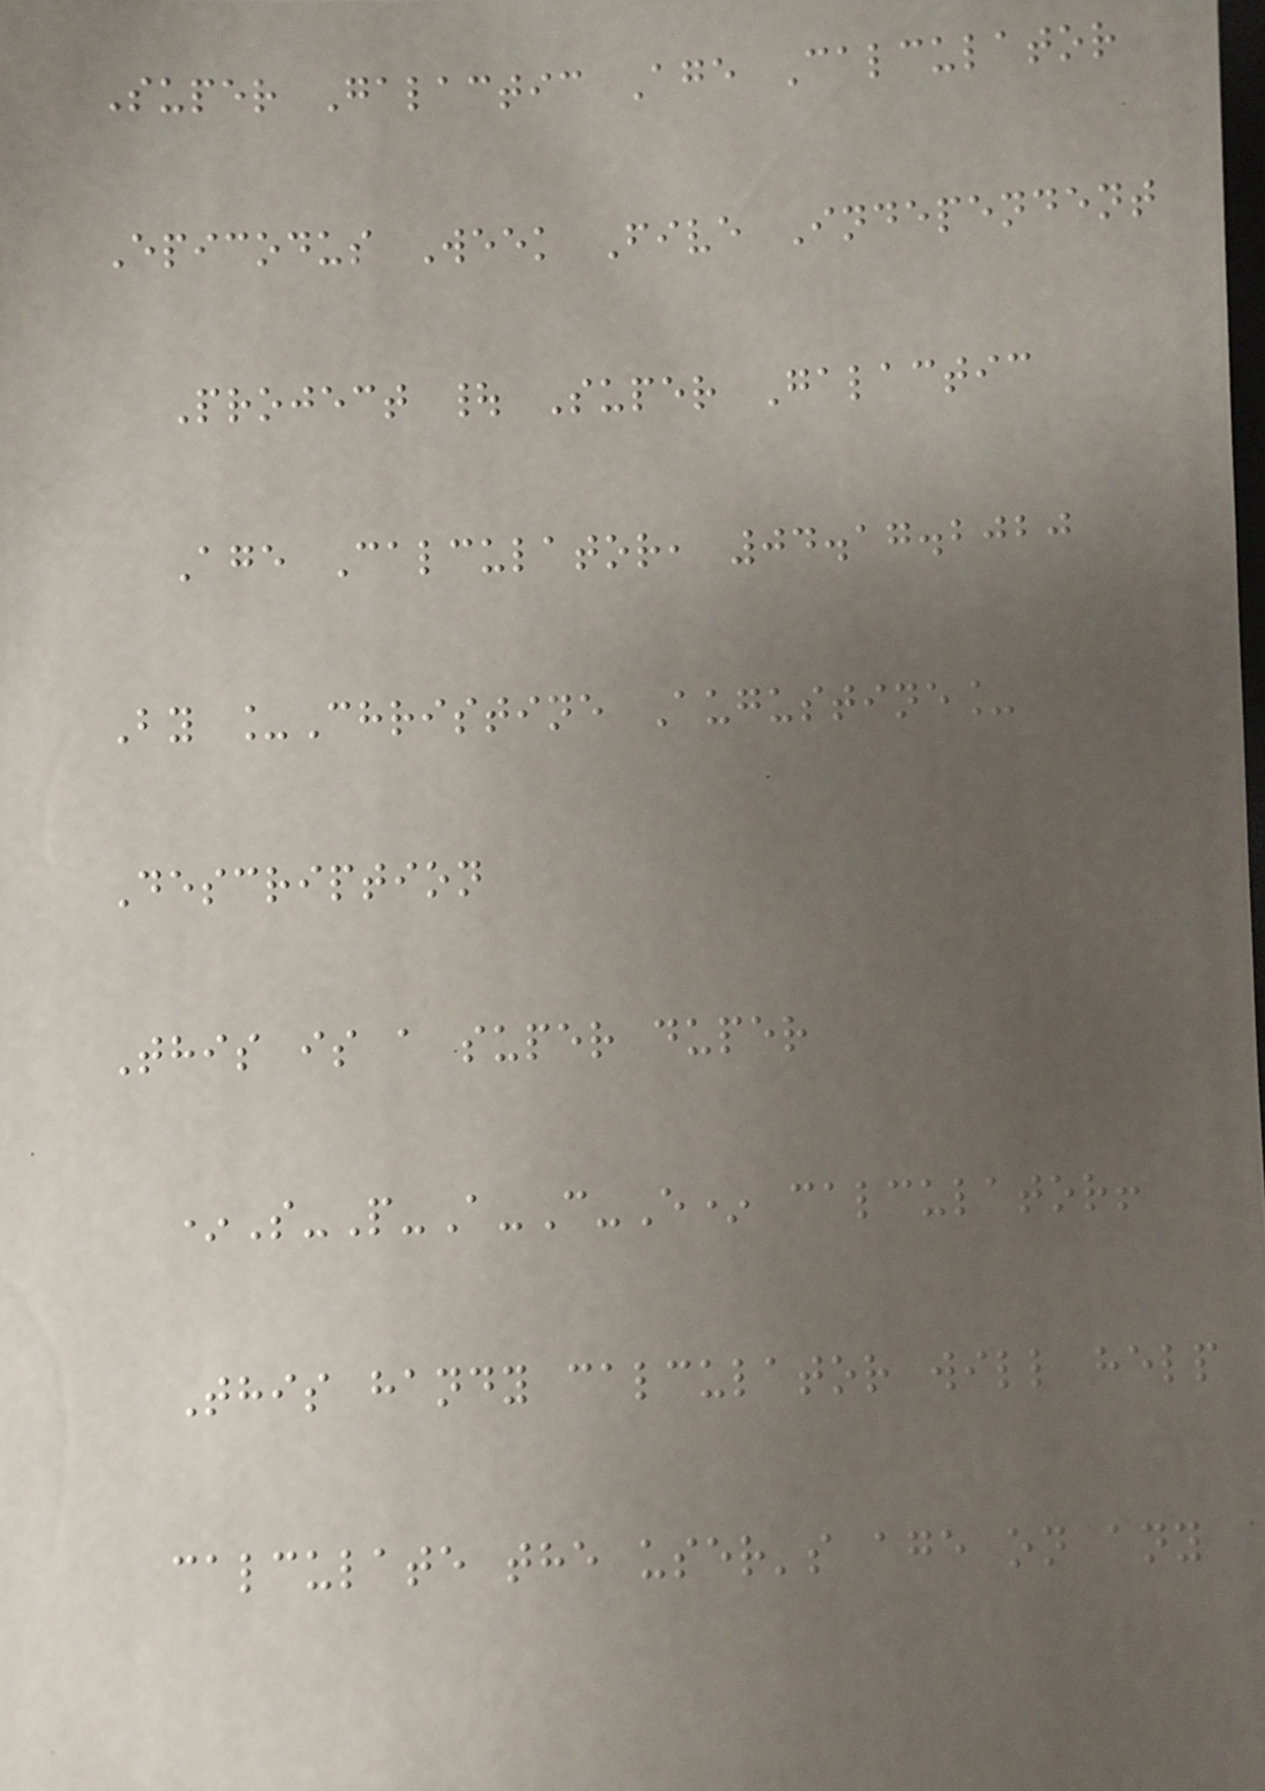Super Galactic Age Calculator
Epicodus Week Five Independent
Project | Super Galactic
Age Calculator, 04.17.2020
By _Christine Augustine_
Description
This is a super duper
*S-P-A-C-E* calculator!
This handy calculator will help
calculate the user's age on any
